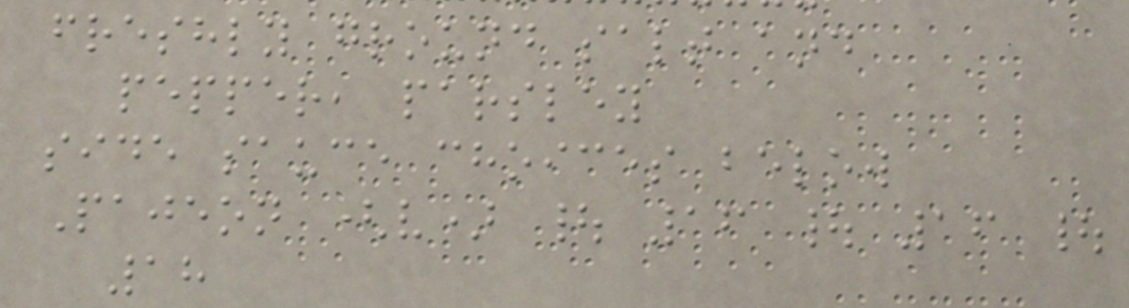freshly ground salt and
pepper, parsley
side sauce choices below
Pajeon (v) | 16 | 16 |
18
